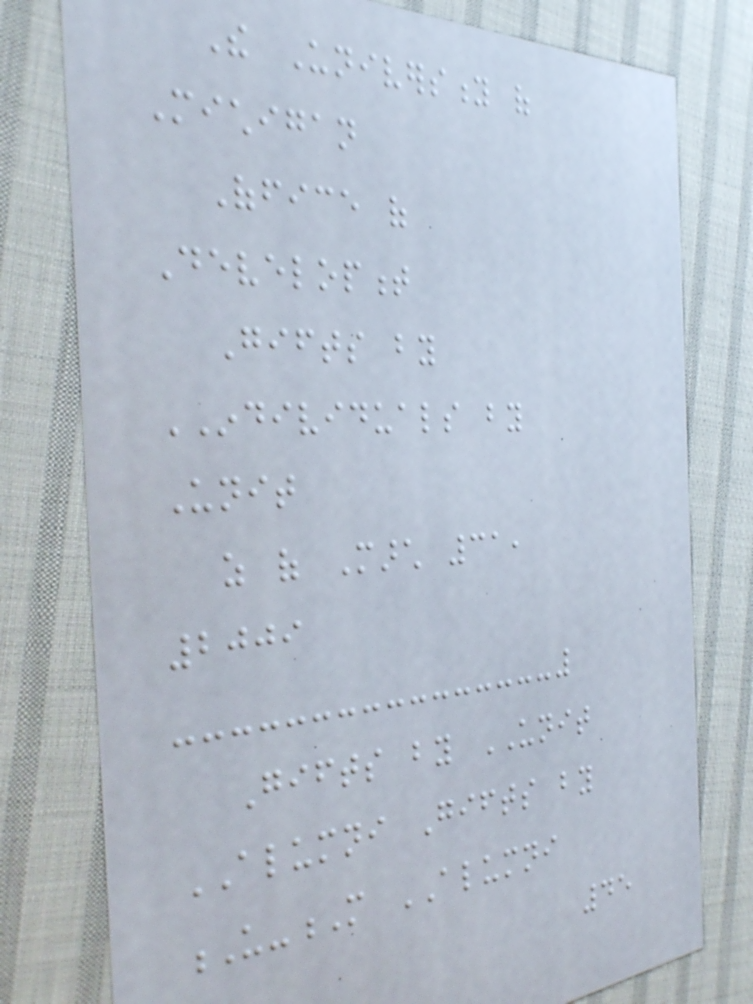The University of
Michigan
Office of
Development
Gifts by
INDIVIDUALS by
Unit
as of March 31,
2009
Gifts by UNIT
ALUMNI Gifts by
U-M ALUMNI
45
